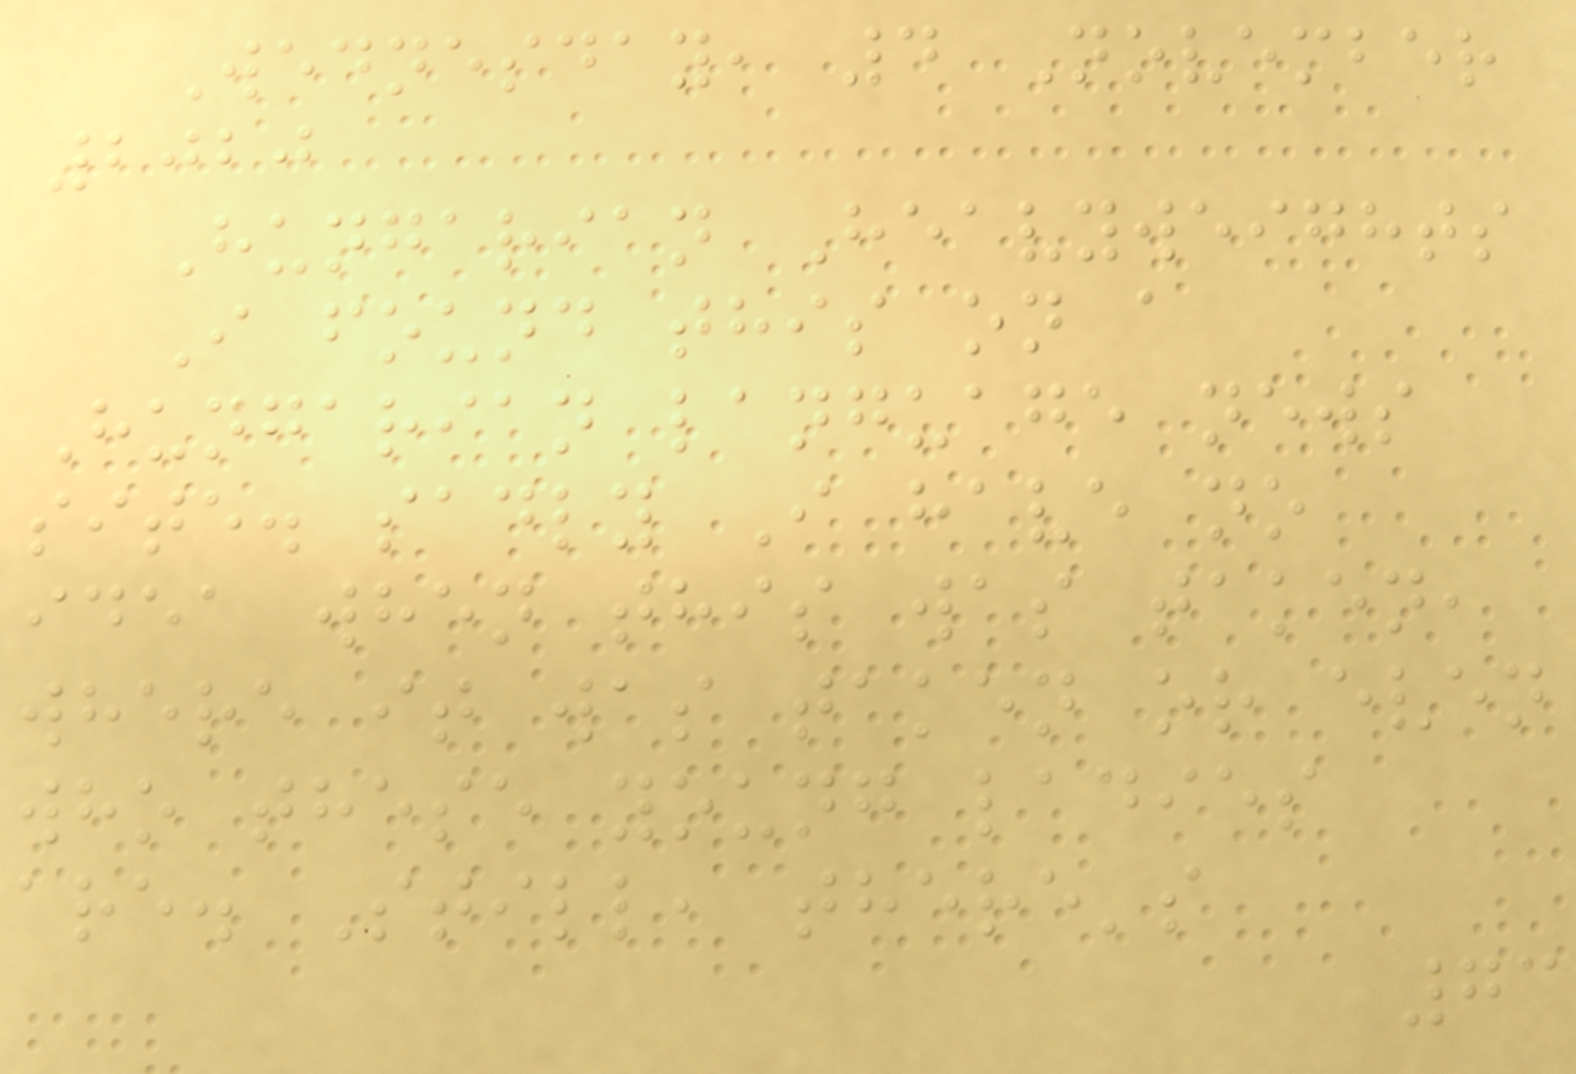Wednesday, 4 November
2020
Hungarian Heavyweights
I found this on a
Hungarian language news
site. sadly I have no
idea when this was taken,
where it was taken or even
who these young ladies
are. Still, there's
73
